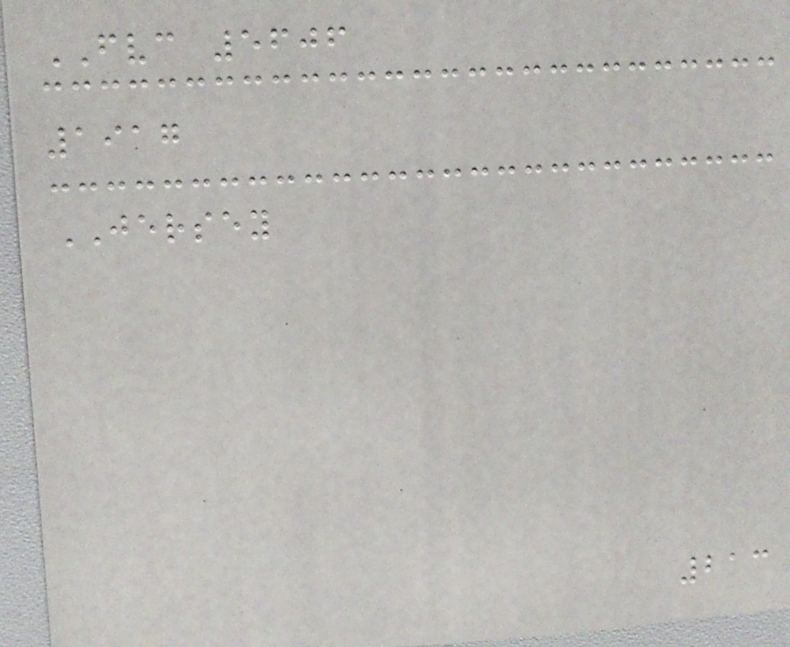FVC 5606
1917
JERSEY
213
